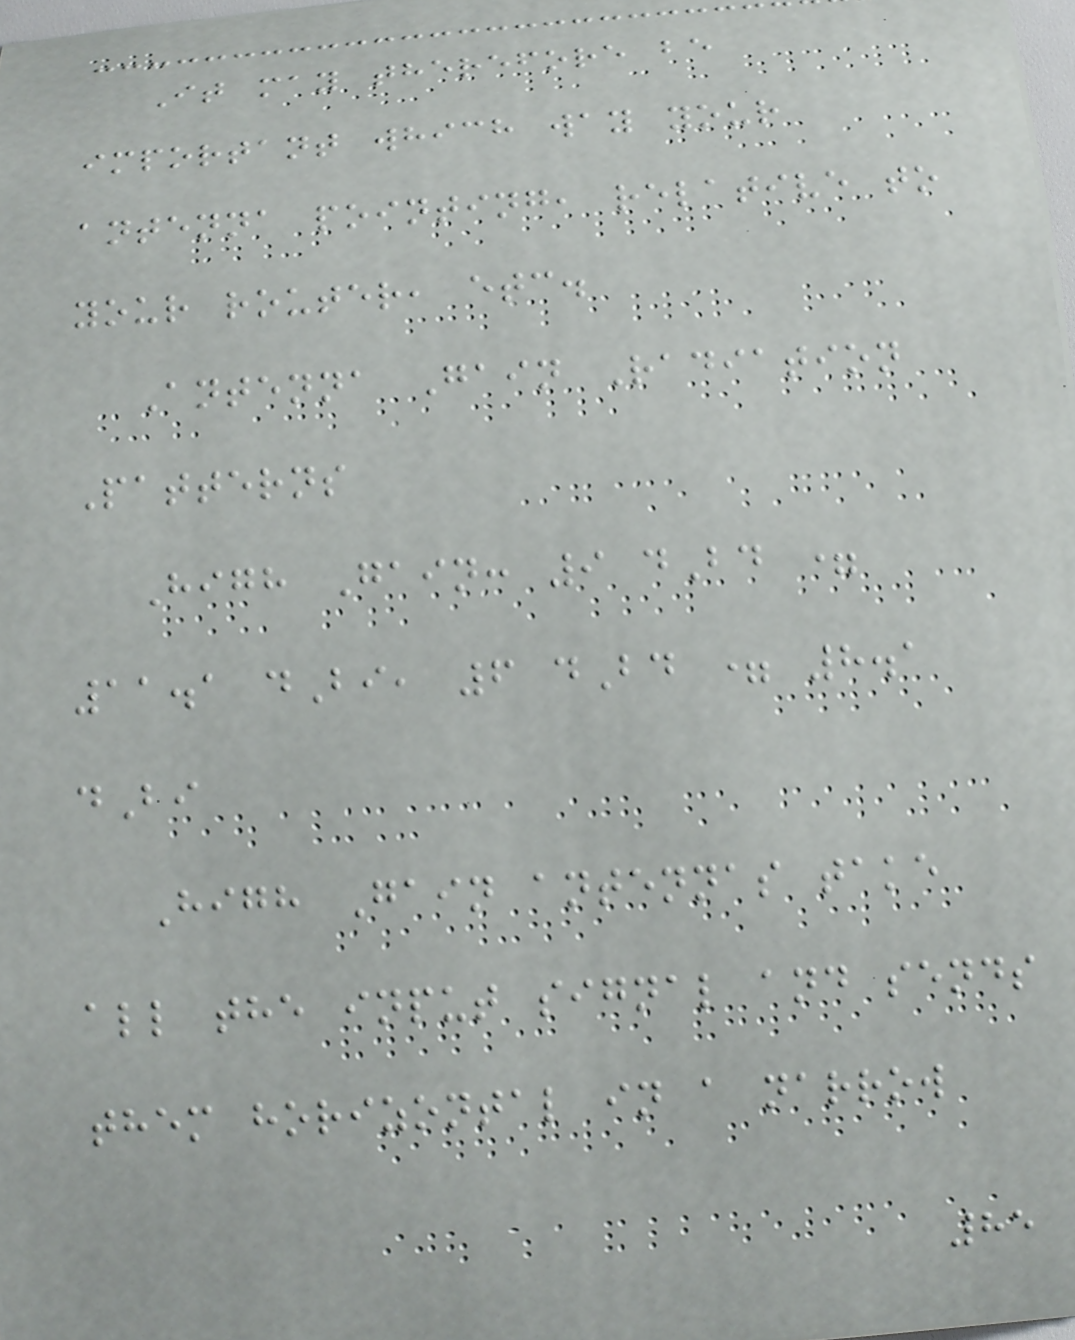It may therefore be
important which way your
antenna pointing, relative to
your router, etc.
Antenna Gain Radiation
Patterns
High Gain: 9 dBd =
11.1 dBi, 6 dBd = 8.1
dBi
High Gain antennas take
all the input signal and sends
them horizontal in a narrow
85
